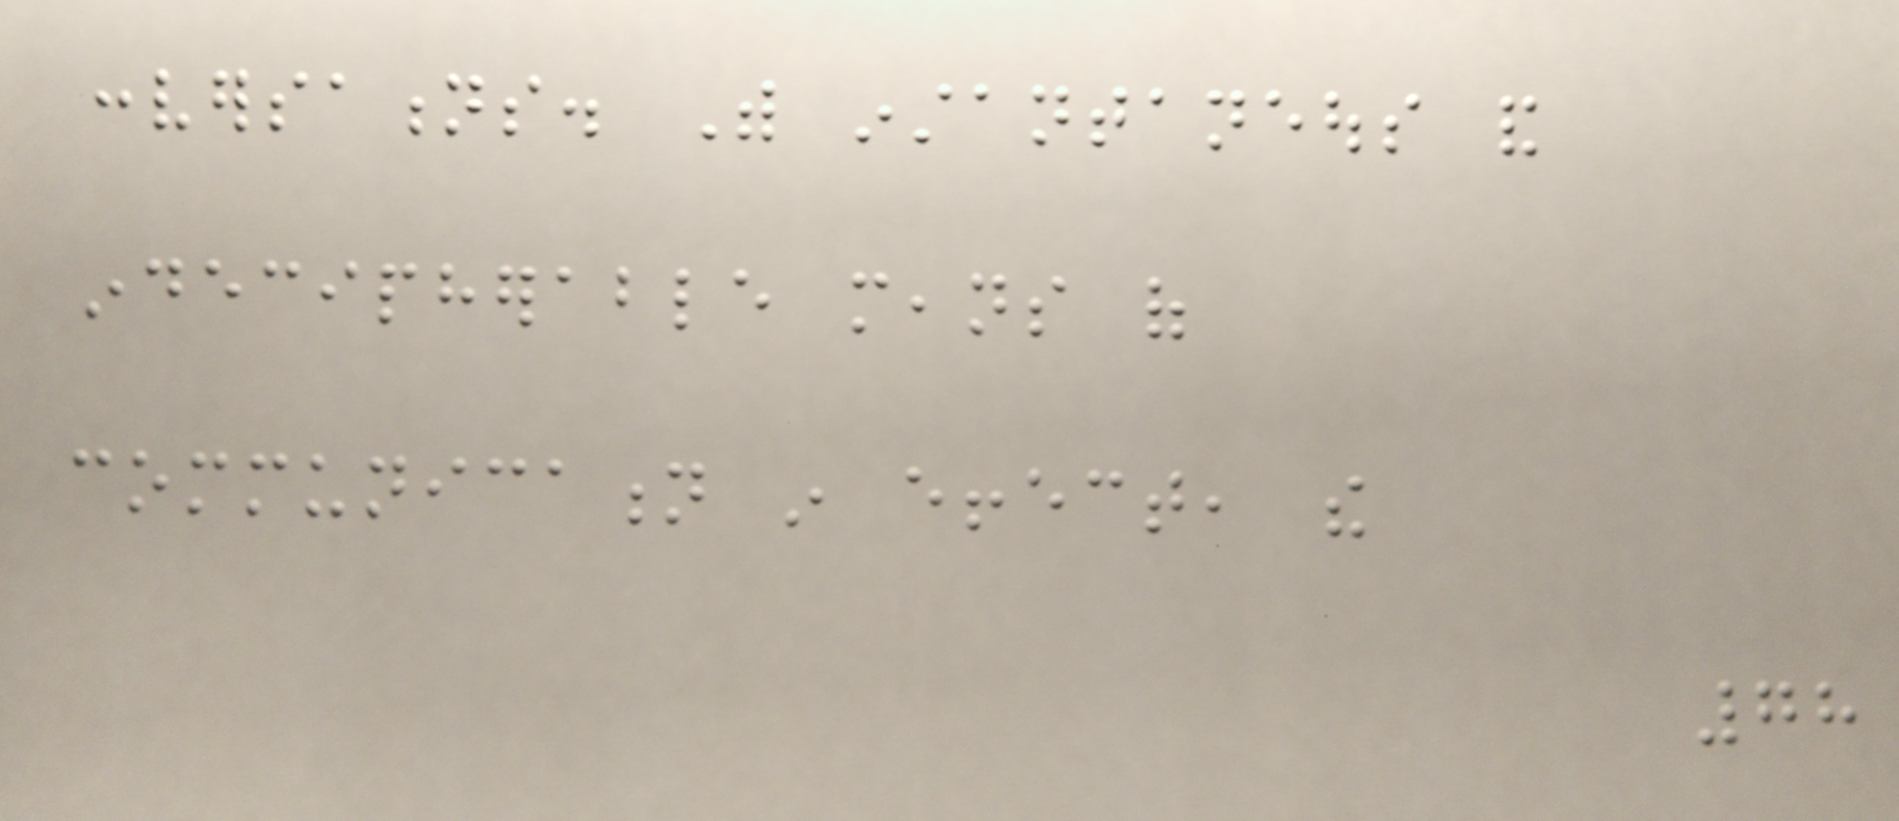conversations. With instantaneous and
indecipherable means of
communication in effect, the
78
